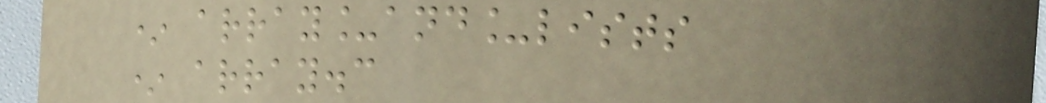* array_and_lists
* array.c
